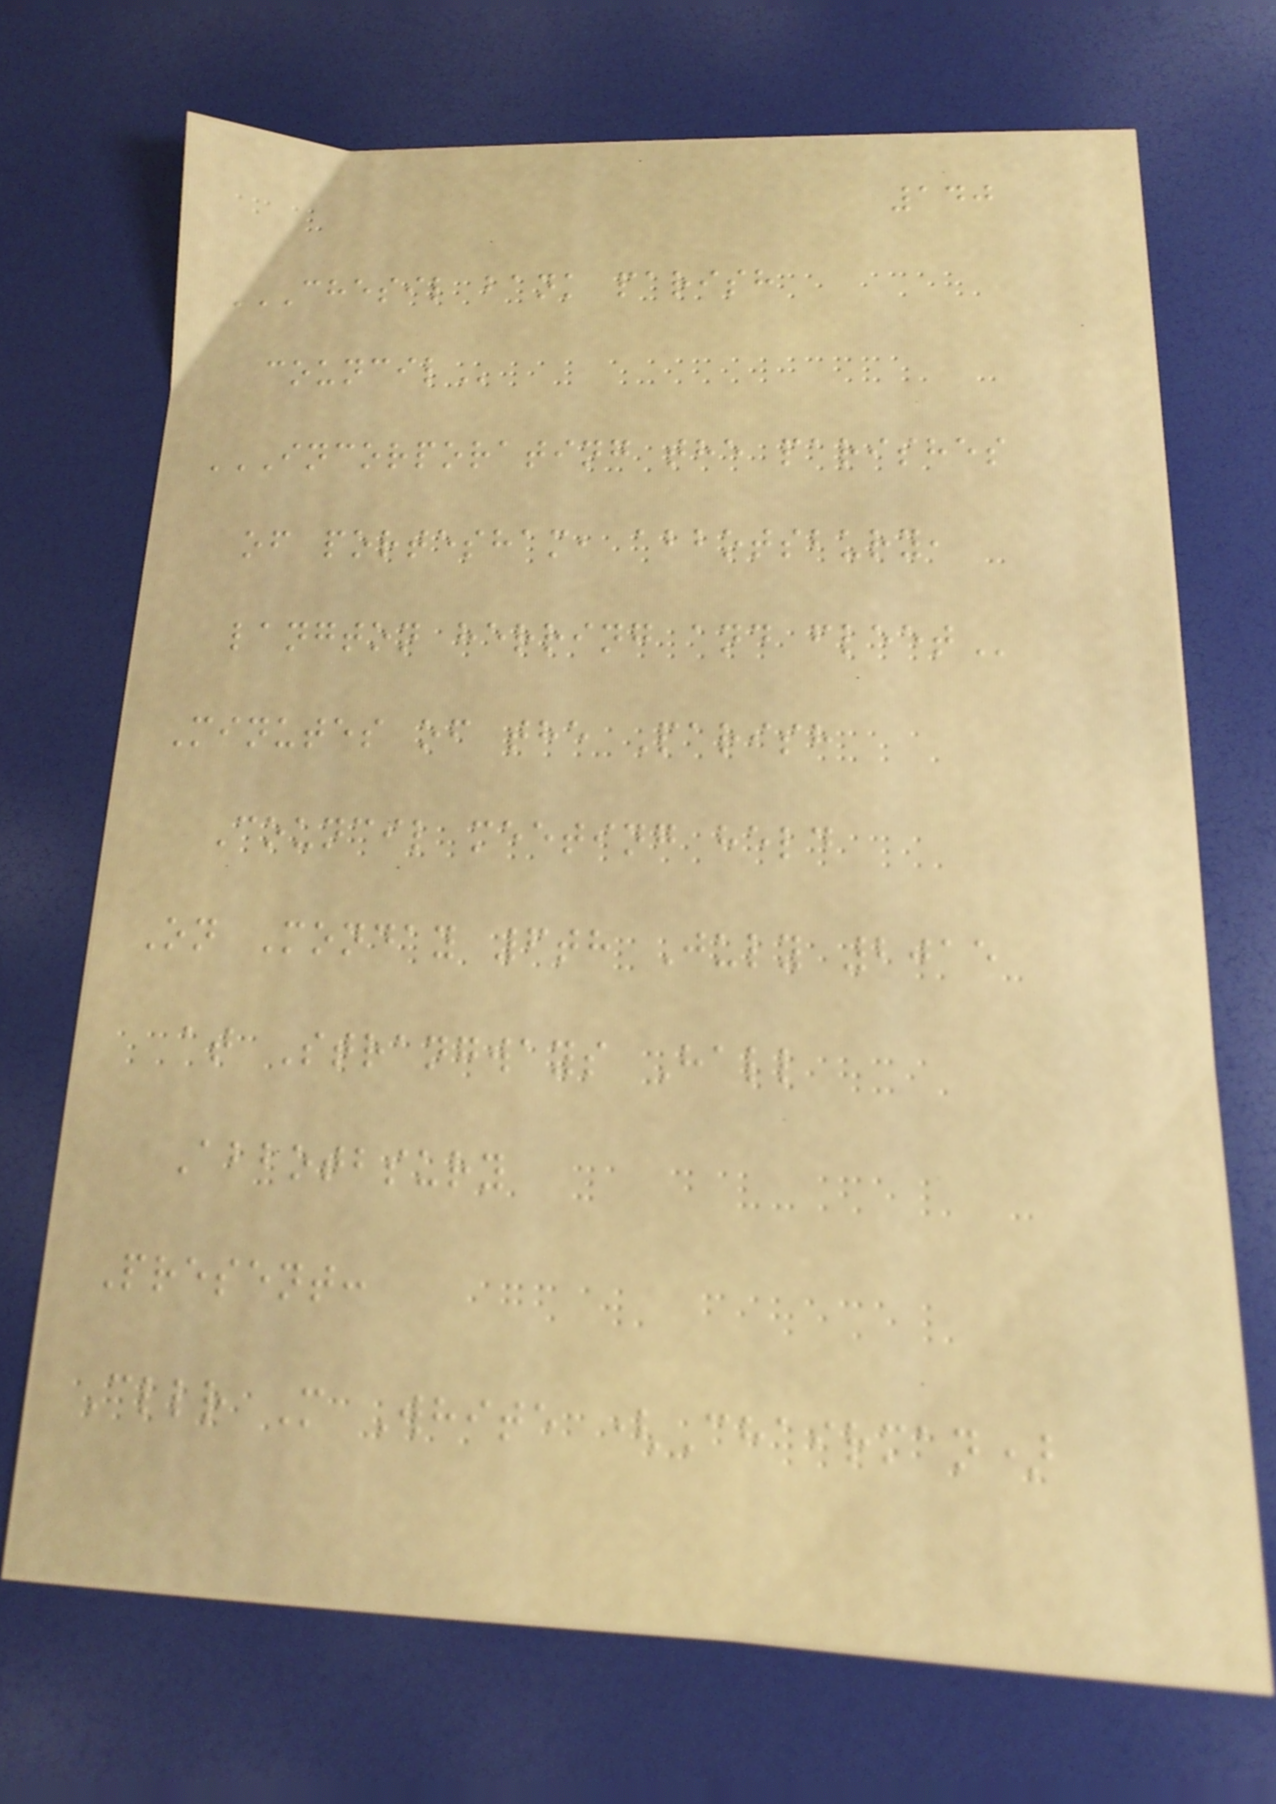140
CHESIL BANK PARISH
COUNCIL
INCORPORATING THE PARISHES
OF PORTESHAM, ABBOTSBURY,
LANGTON HERRING AND FLEET
Minutes of the Parish
Council meeting held
On Monday 6th July 2015
at Strangways Hall
Abbotbsury
Present:
Cllr M White (Chairman)
